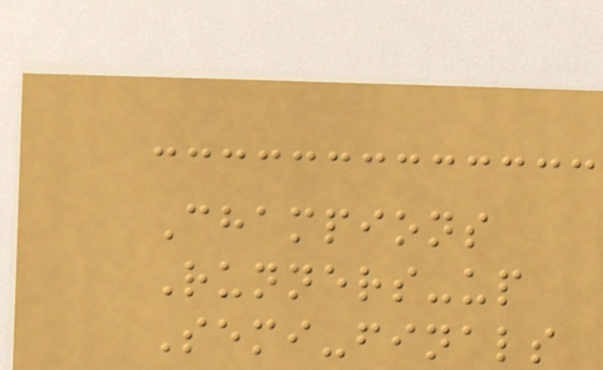Champions
Runners-up
Semi-finals
